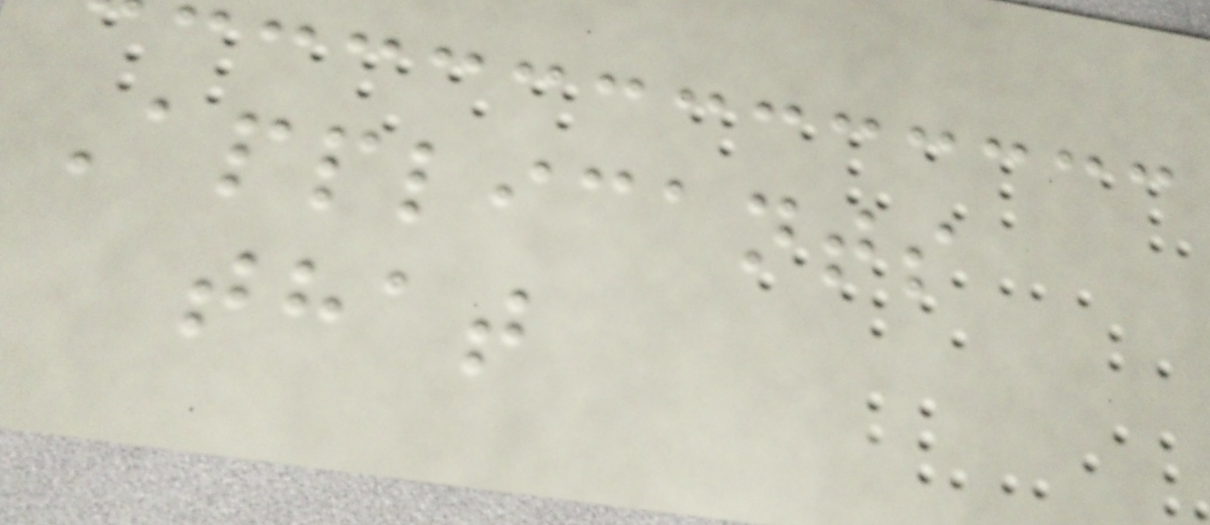Applicants
that
